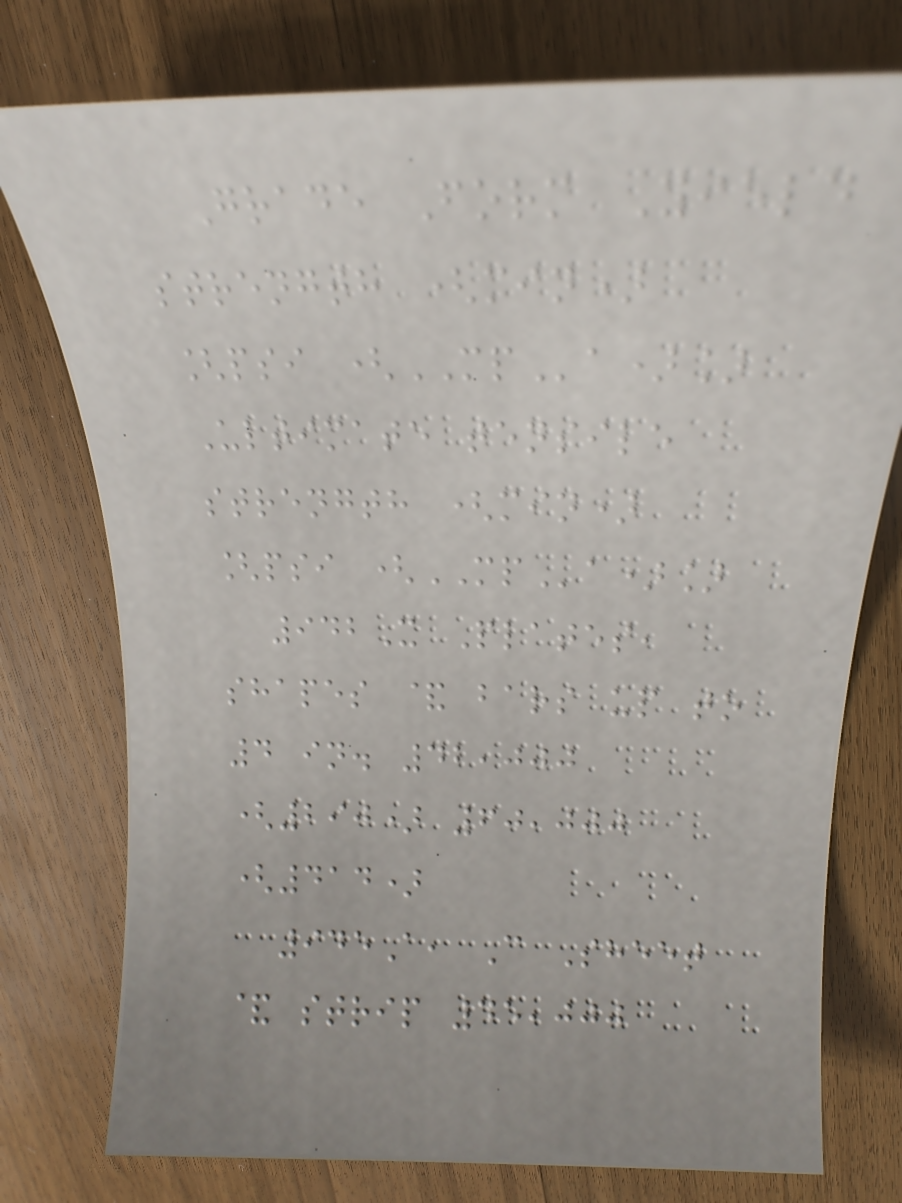Grade Form Yield
strength (min)
[psi (MPa)]
Ultimate tensile
strength (min)
[psi (MPa)]
942X Plates,
shapes & bars up to
4 in. 42,000
(290) 60,000
(414)
945A, C Sheet
& strip 45,000
